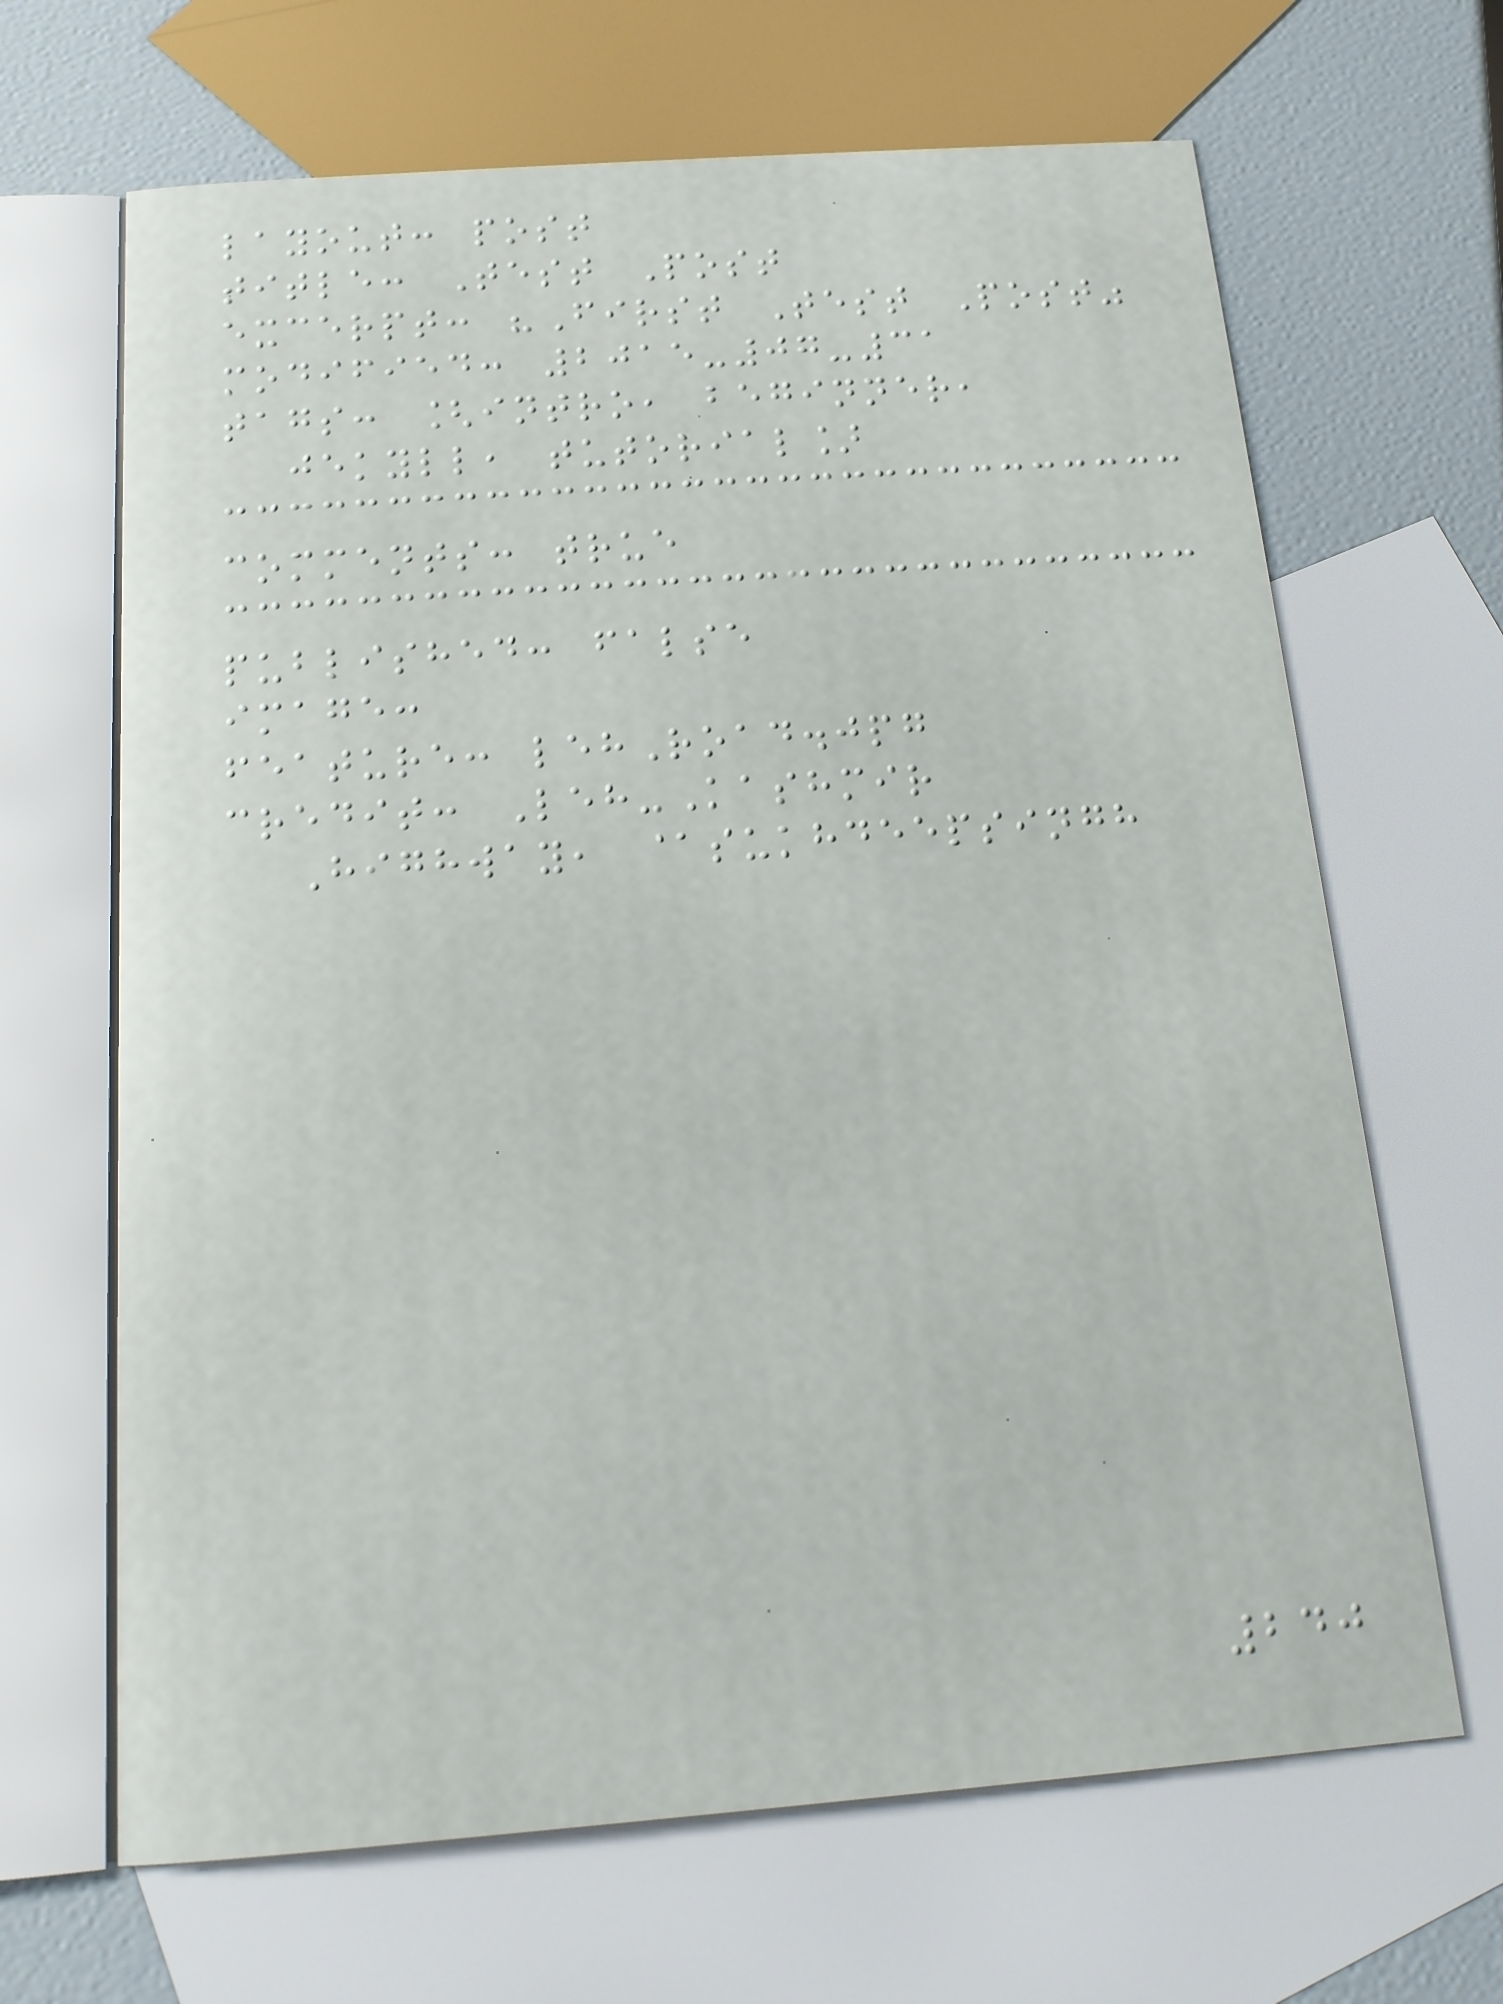layout: post
title: Test Post
excerpt: "First Test Post"
modified: 2015-07-31
tags: [intro, beginner,
jekyll, tutorial]
comments: true
published: false
image:
feature: lehRoad.jpg
credit: Leh-Kashmir
Highway, @sukhdeepsingh
240
